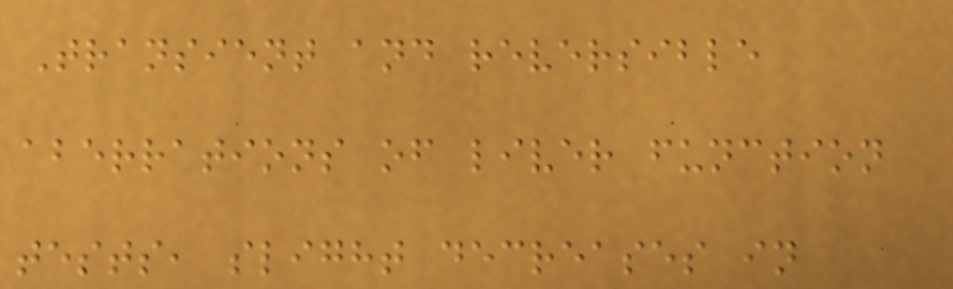Transient and reversible
aberrations of liver function
tests, slight decreases in
